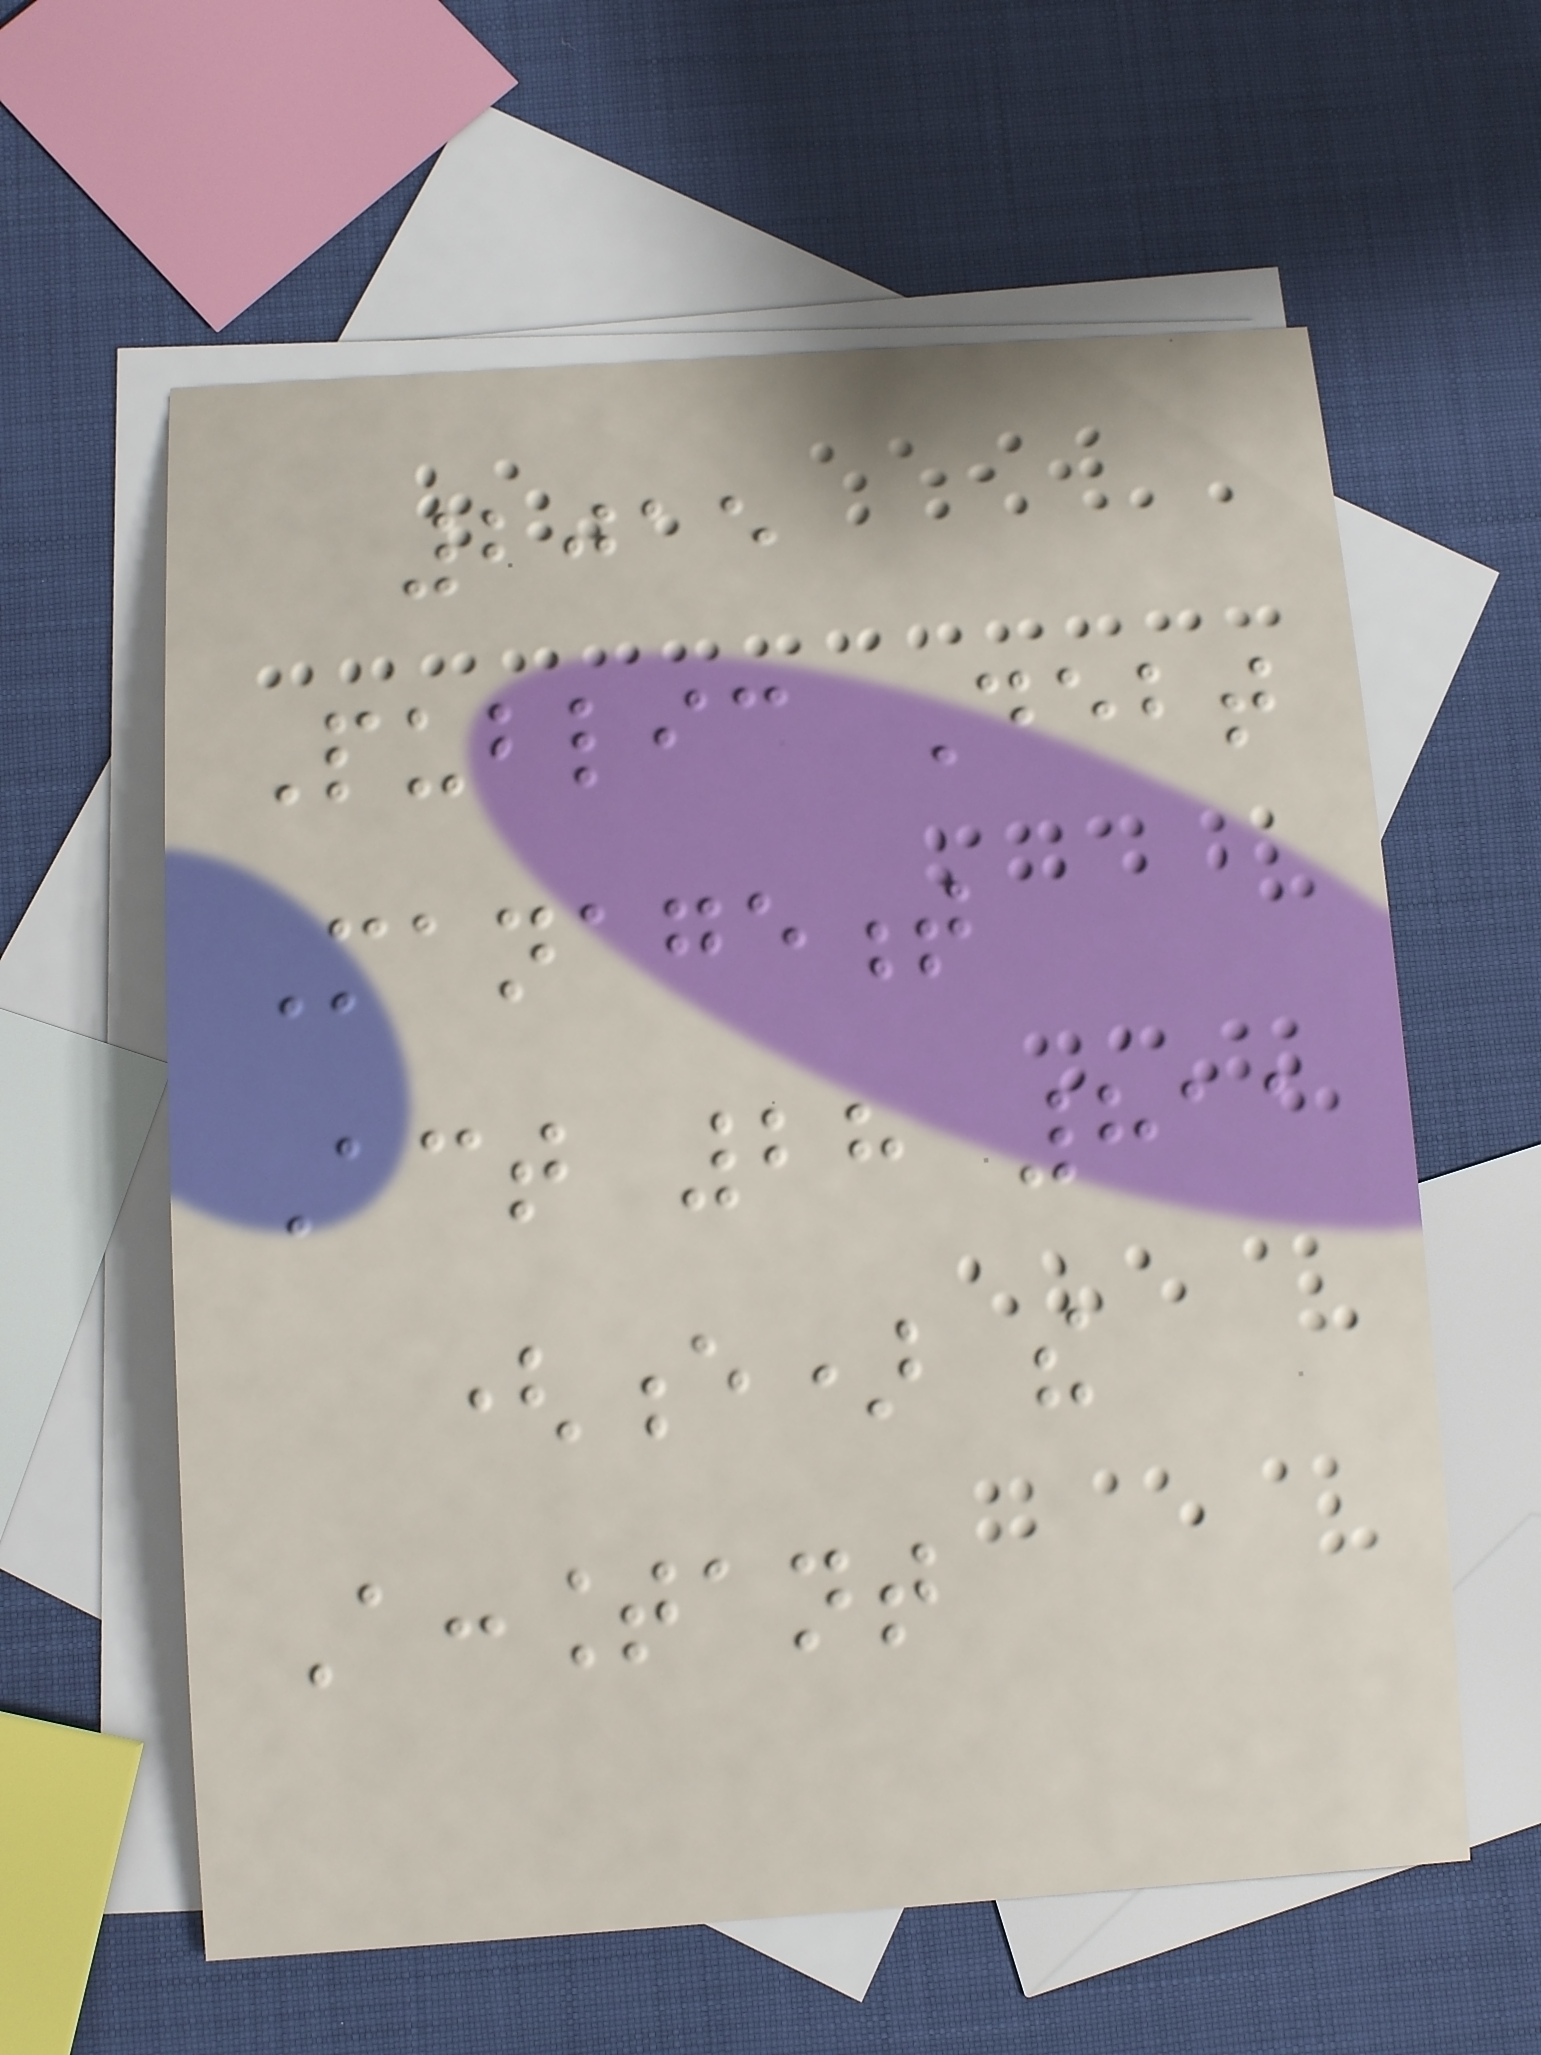2015
Public Debt
Management
Act 28 811
(e) the
Accountant
